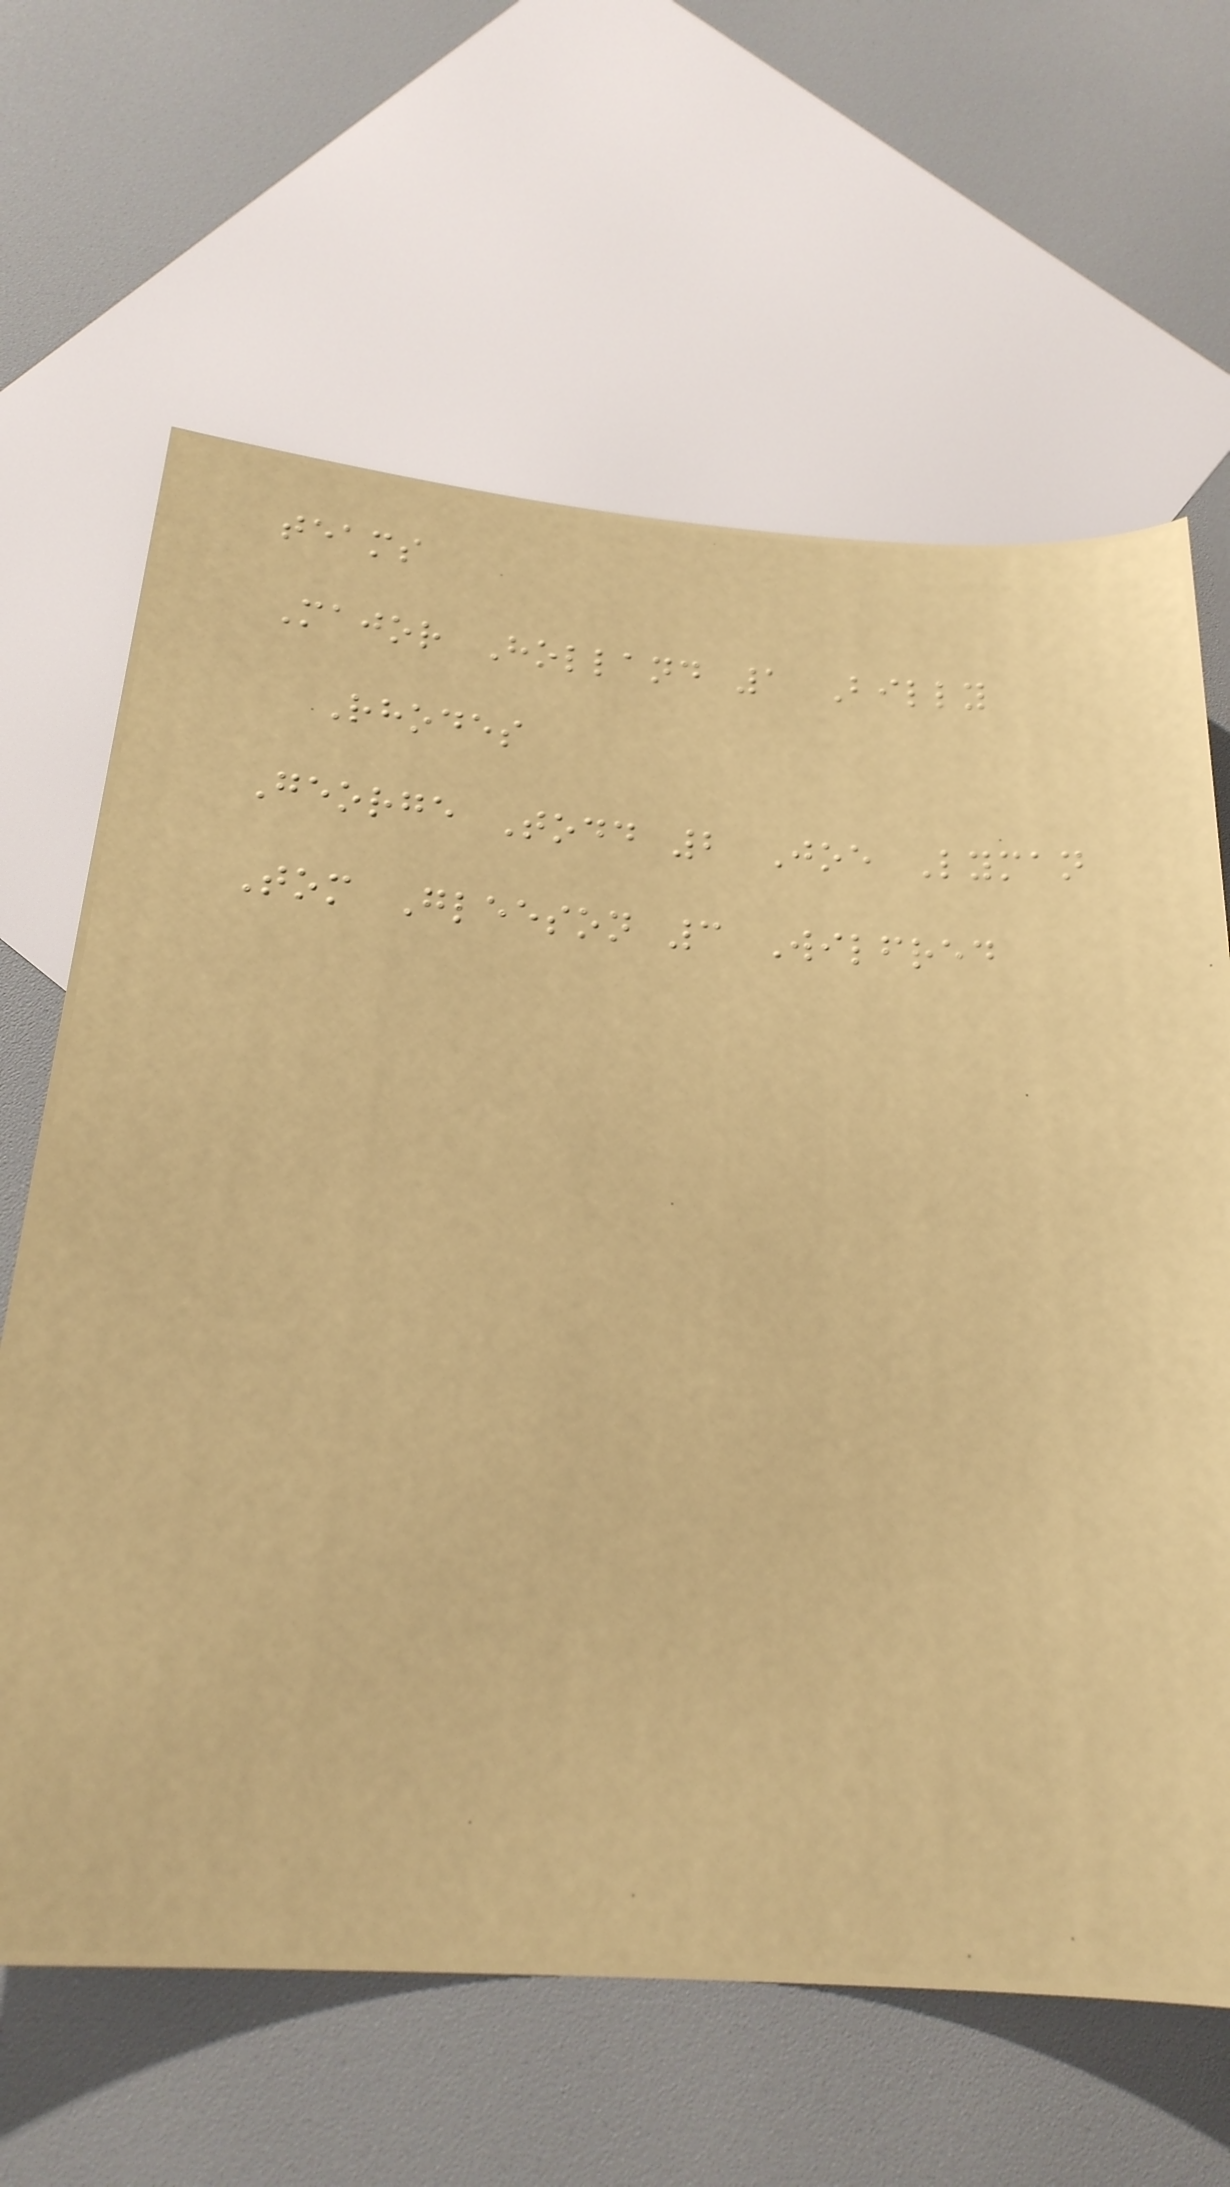teams
Major Holland 1 Billy
Rhodes
George Todd 2 Joe Lyman
Tom Gleeson 3 Wilfred
